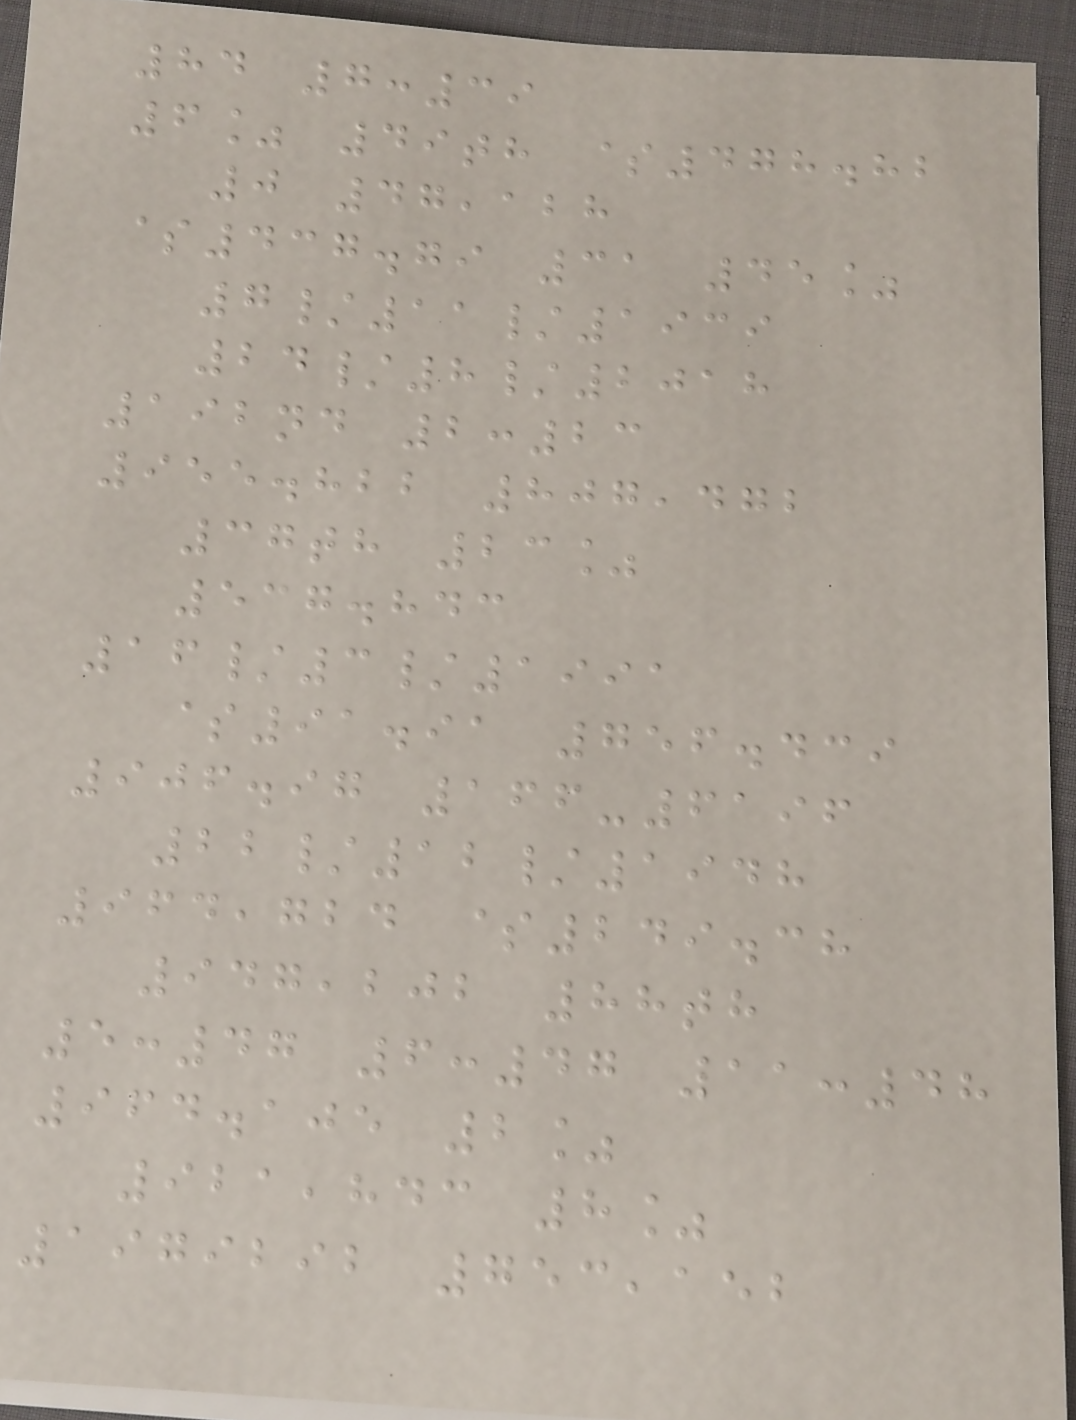84 7:39
6% 49th $478.82
0 47,128
$437.79 31 45%
7/11/1939
24/8/2018
192nd 2:23
955.822 807,472
37th 23%
537.843
16/3/1991
$91.91 756.439
906.97 166-6196
22/12/1948
964,724 $249.38
947,202 88th
5:47 6:47 11:48
964.105 2%
921,843 8%
1979292 753,152
